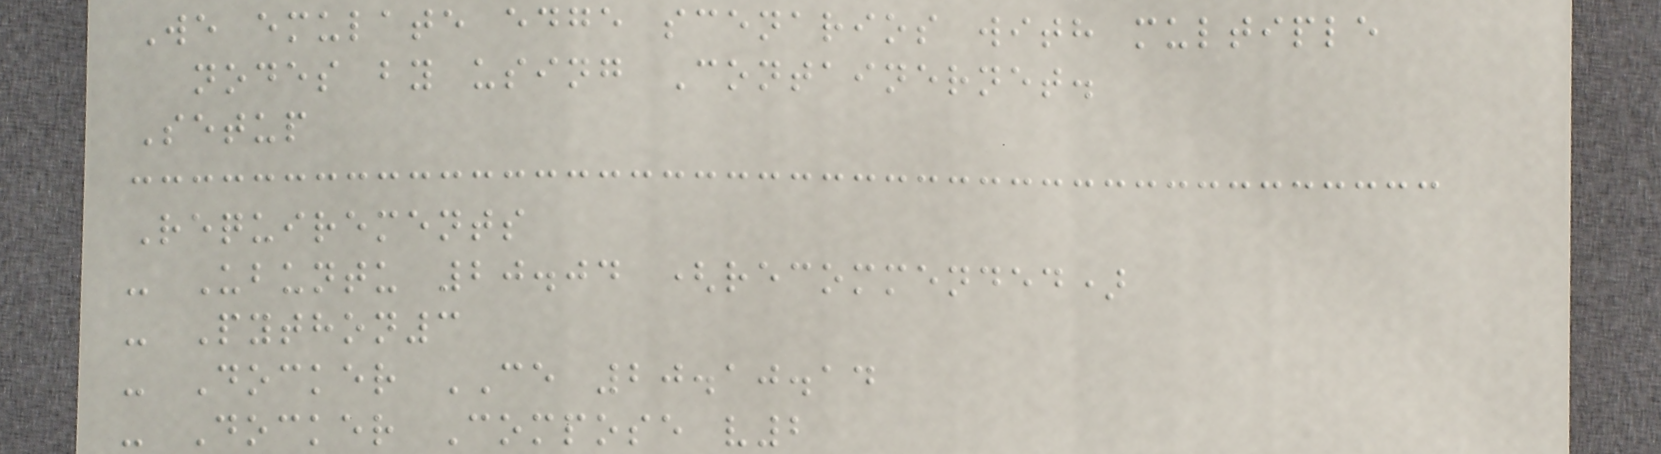We emulate edge scenarios with multiple
nodes by using Containernet.
Setup
Requirements
- Ubuntu 20.04 (recommended)
- Python3
- Docker CE 20.10.14
- Docker Compose v2
